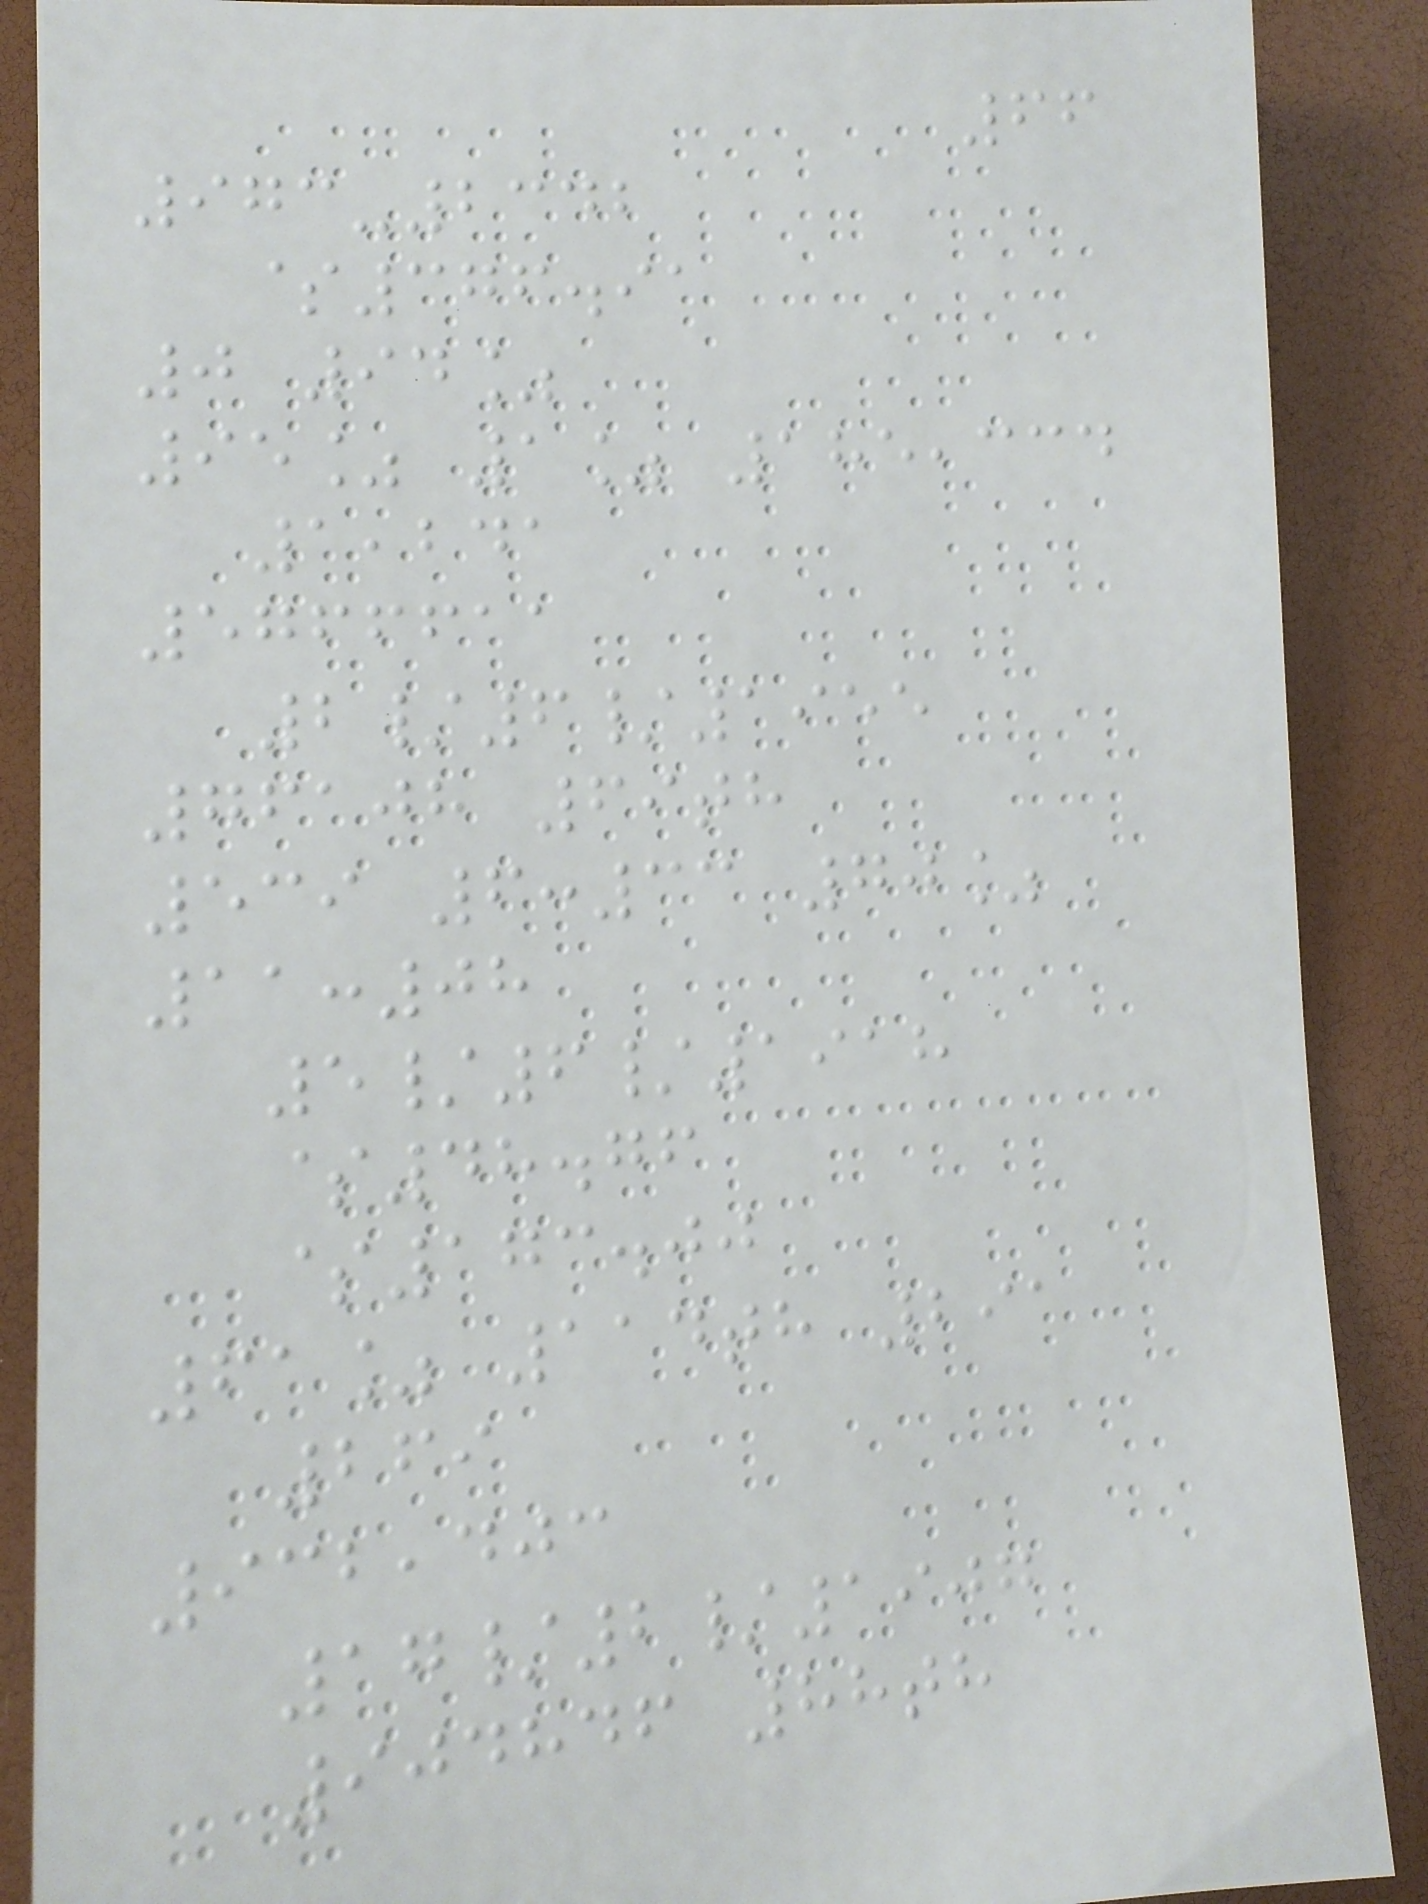66
973-2342
$376.91
0 94%
95% 1% 185,334
1,241
5766611
2/6/1955
76108 69th
539 6:33 70%
11:08
5/6/1918
$48.76
$173.00
61% 114th 291
269
932,403
17/2/1907
904846 88th
